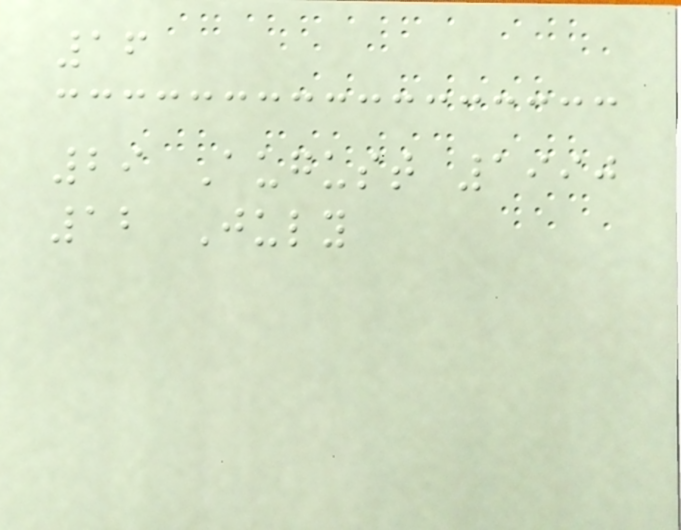16
29 August 1990
12 July
